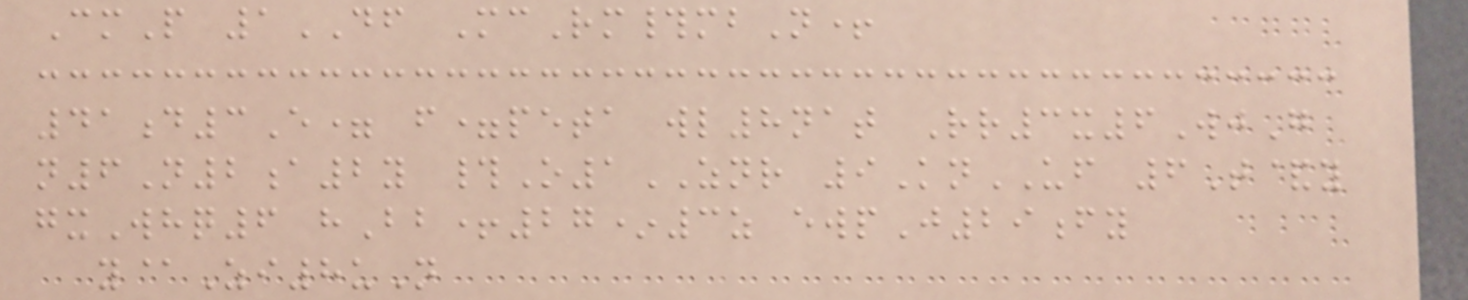CmP 1DF McRm#mbN+
41d3E= f=peta wl8nat Rr3x6WjG
n6N2a2y #O1ZNR 9KnUF 6T&y
gxWhq6 hBb+27*3z ewpJ29fy
y@Zi8uN
